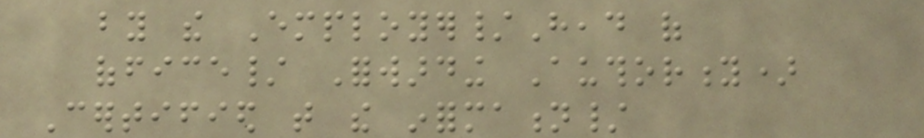by the Employer/Head of
office/ Forwarding Authority)
Certified that the information/
